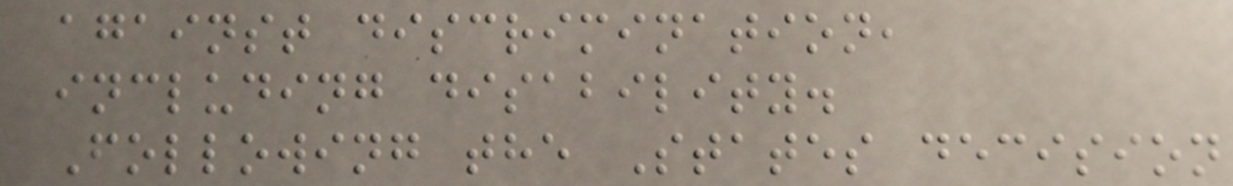against discrimination,
including disability.
Following the States decision
